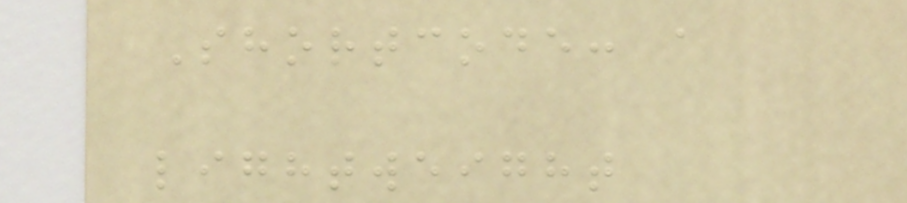Shortcode: a
lightweight
